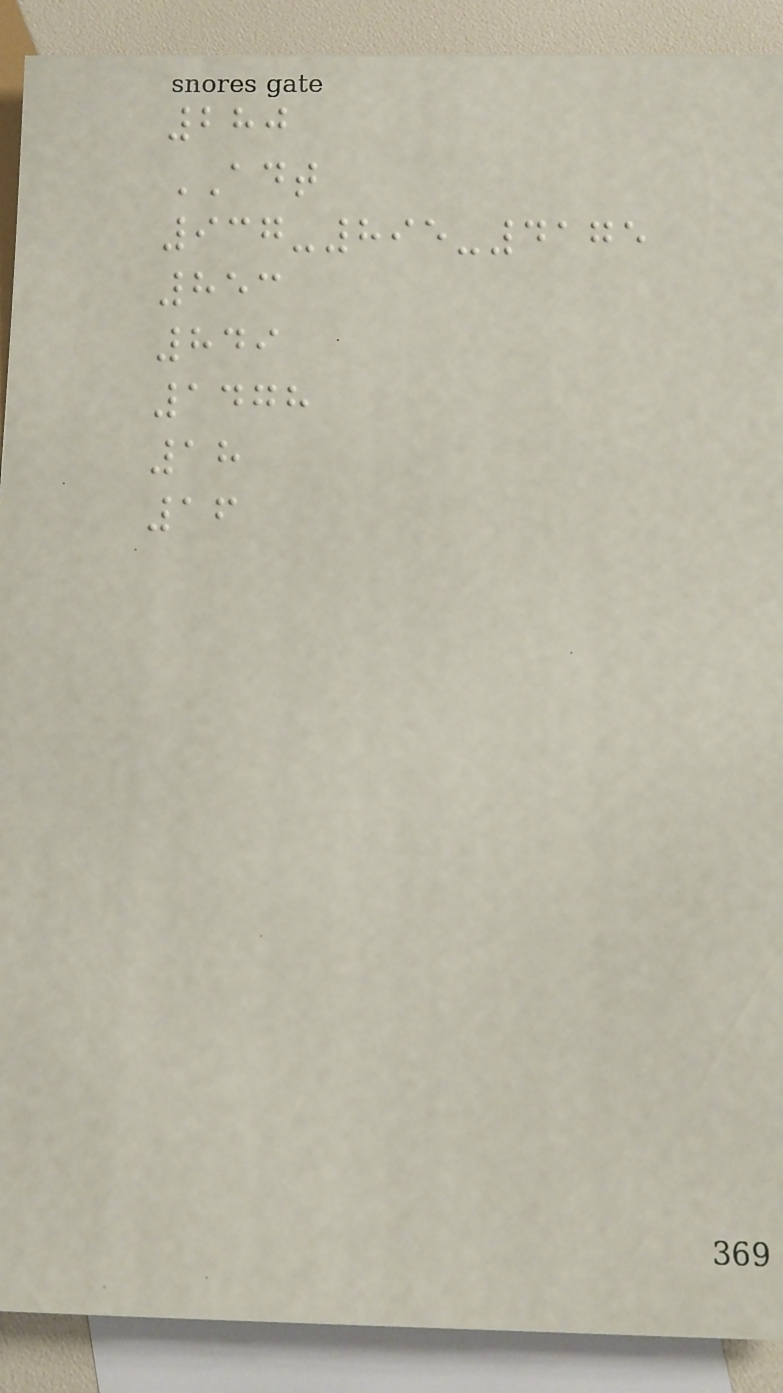280
ADT
937-895-4175
853
849
1478
18
16
